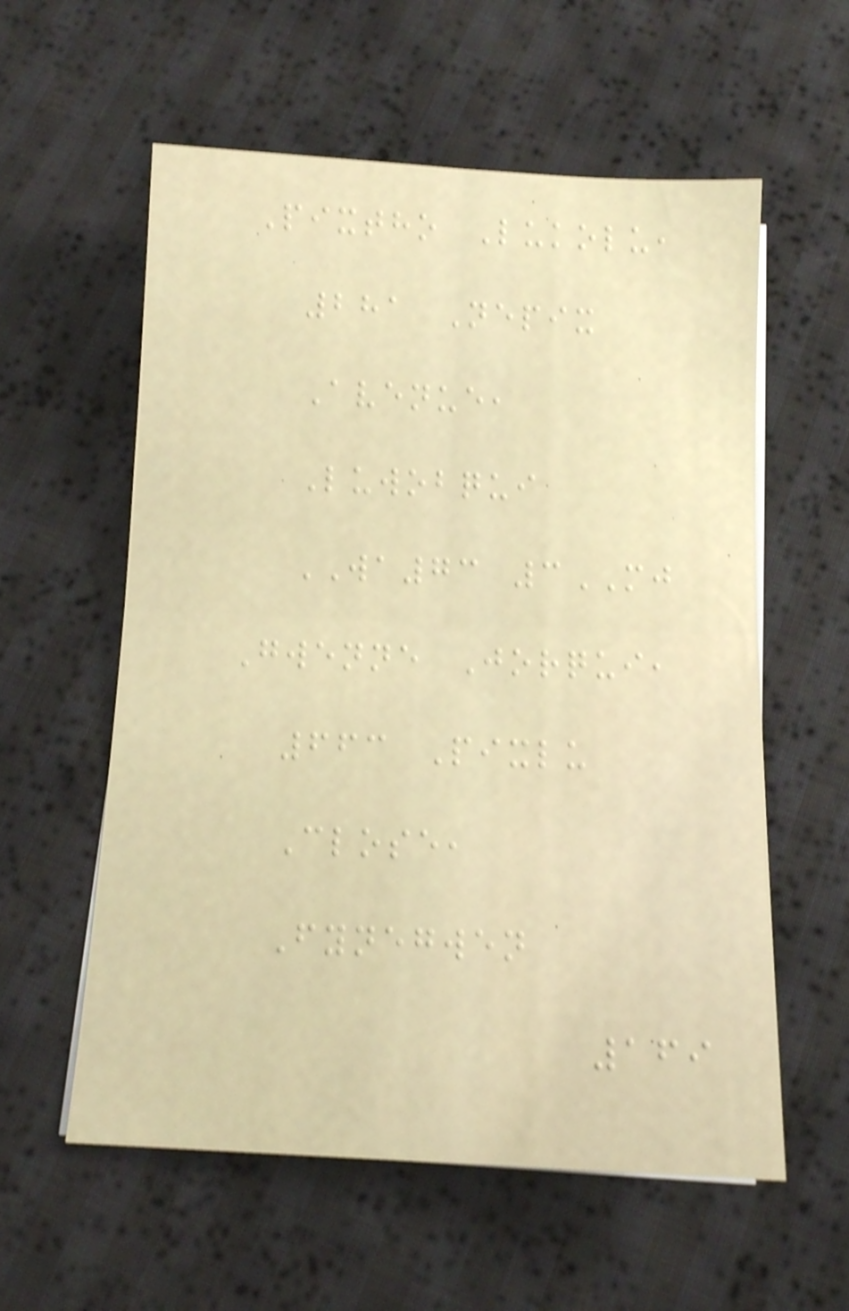Pixtho Lukolu,
281 Nepix
Avenue,
Luwobqui
WA73 3MJ
Gwenne Jorqui,
663 Pixlu
Close,
Fynegwen
169
